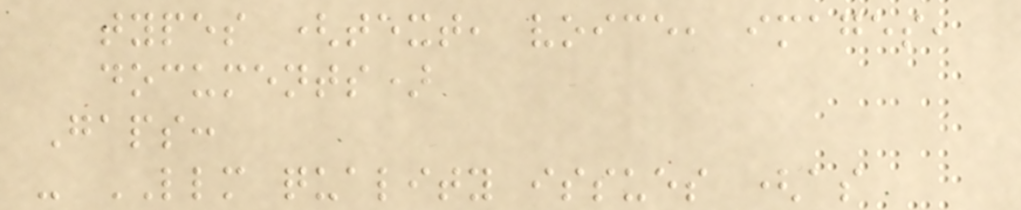types (text, voice, images,
documents)
Gaps:
- LLM quality issues (as
